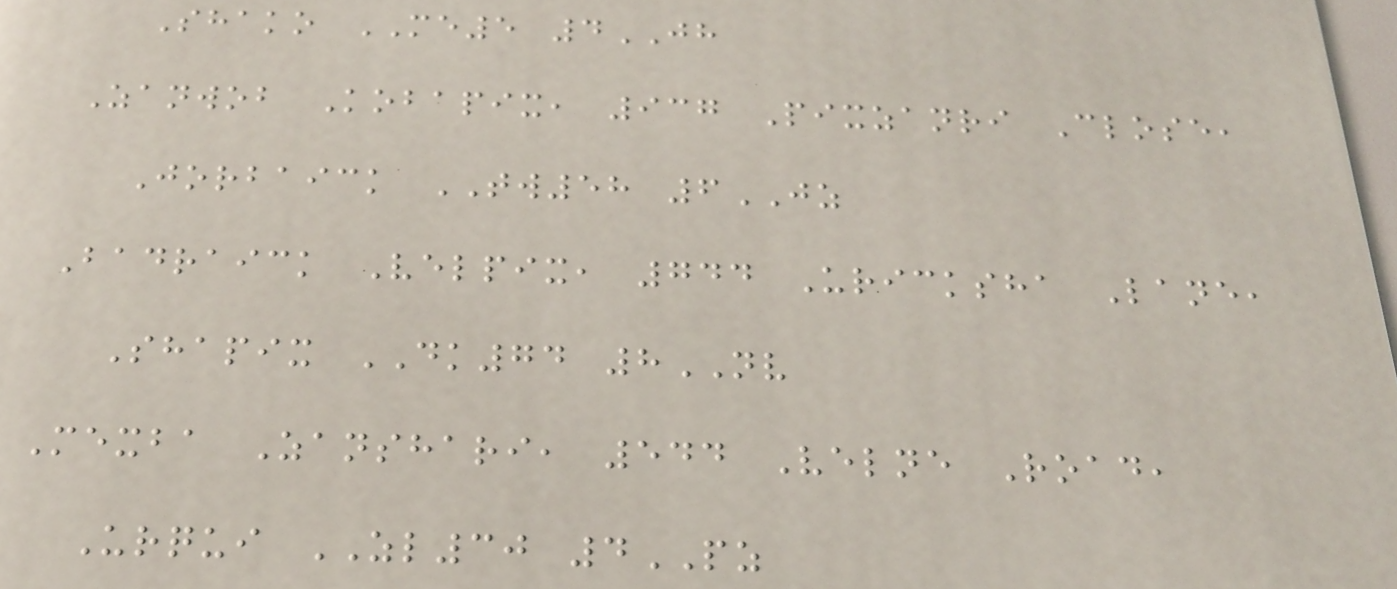Shako ME5 4JH
Zanwob Kobapix, 937 Pixzanri Close,
Jorbaick TW58 6JZ
Badraick Velpix, 744 Uricksha Lane,
Shapix DK74 8NV
Mexba Zanshari, 544 Velne Road,
Urqui ZL30 4PZ
